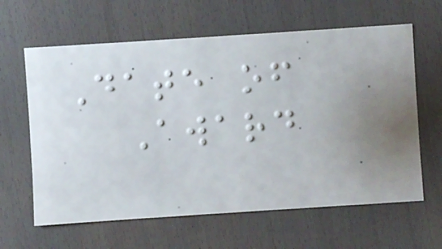Date of
Award
